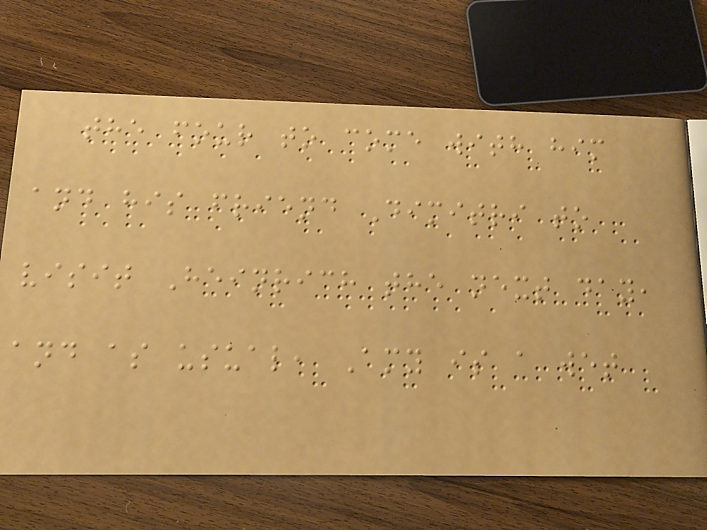the four to come with him
and his friend Dimitri to
visit Heinrich the next day,
and as usual, Amy is a wet
